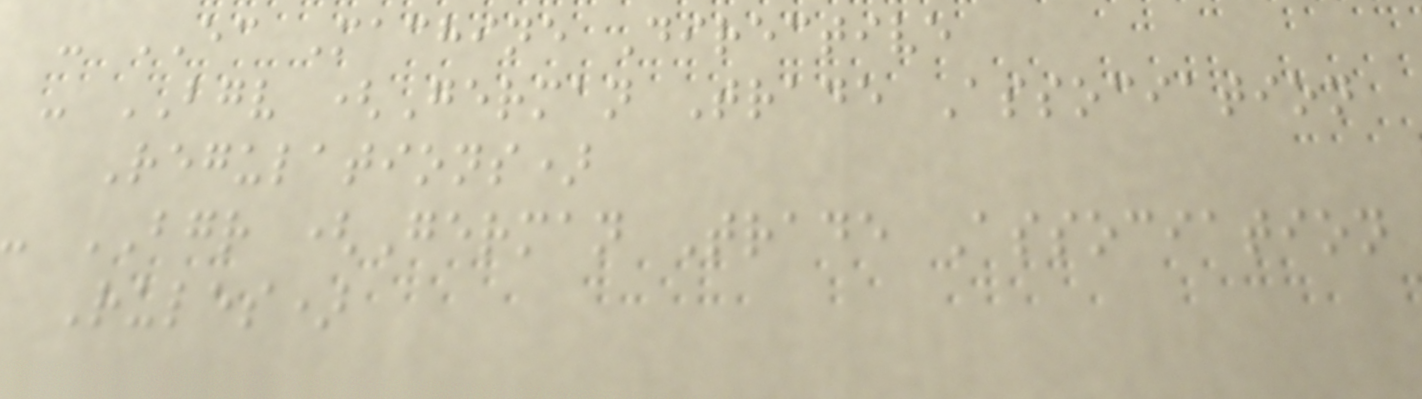- EC Machine Directive
- BGV (German Trade Association
Regulations)
- BGR (German Trade Association
Rules)
